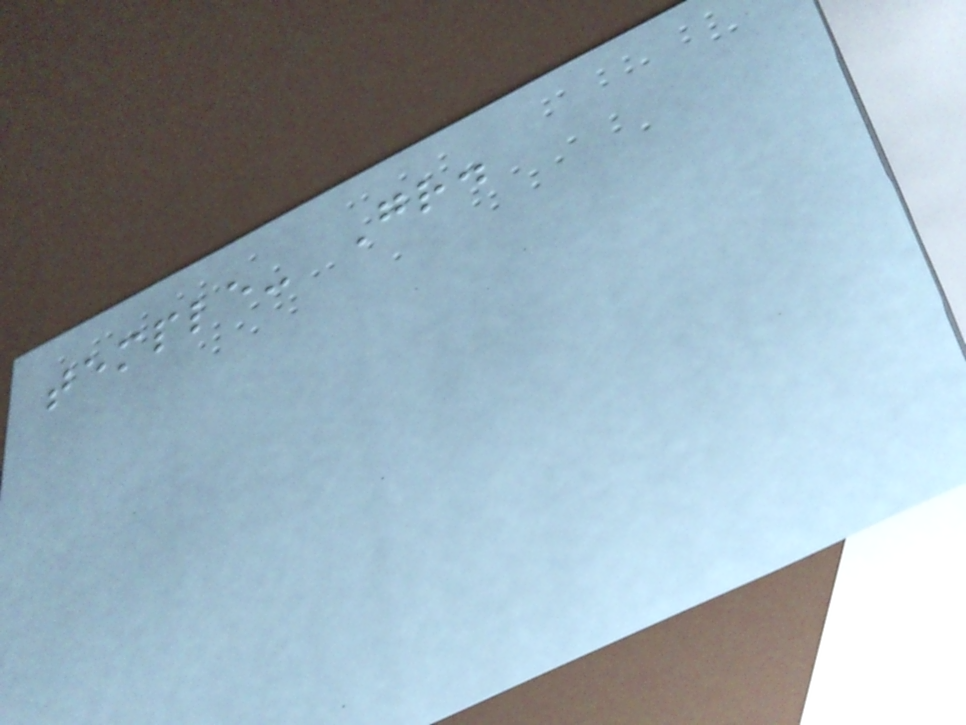temple- Gr.
